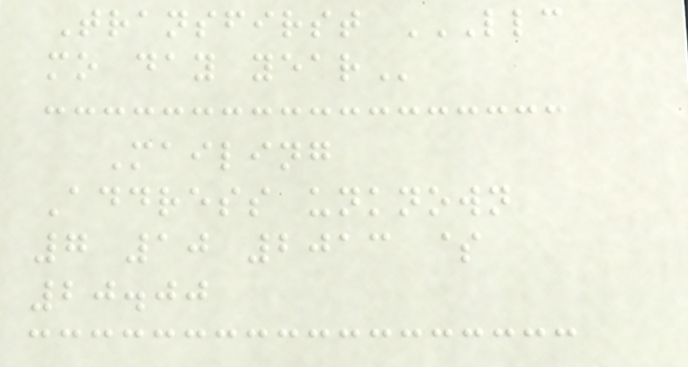Transfirst LLC
MO DAY YEAR
Mailing
Address unknown
7 10 2013 $
20.00
